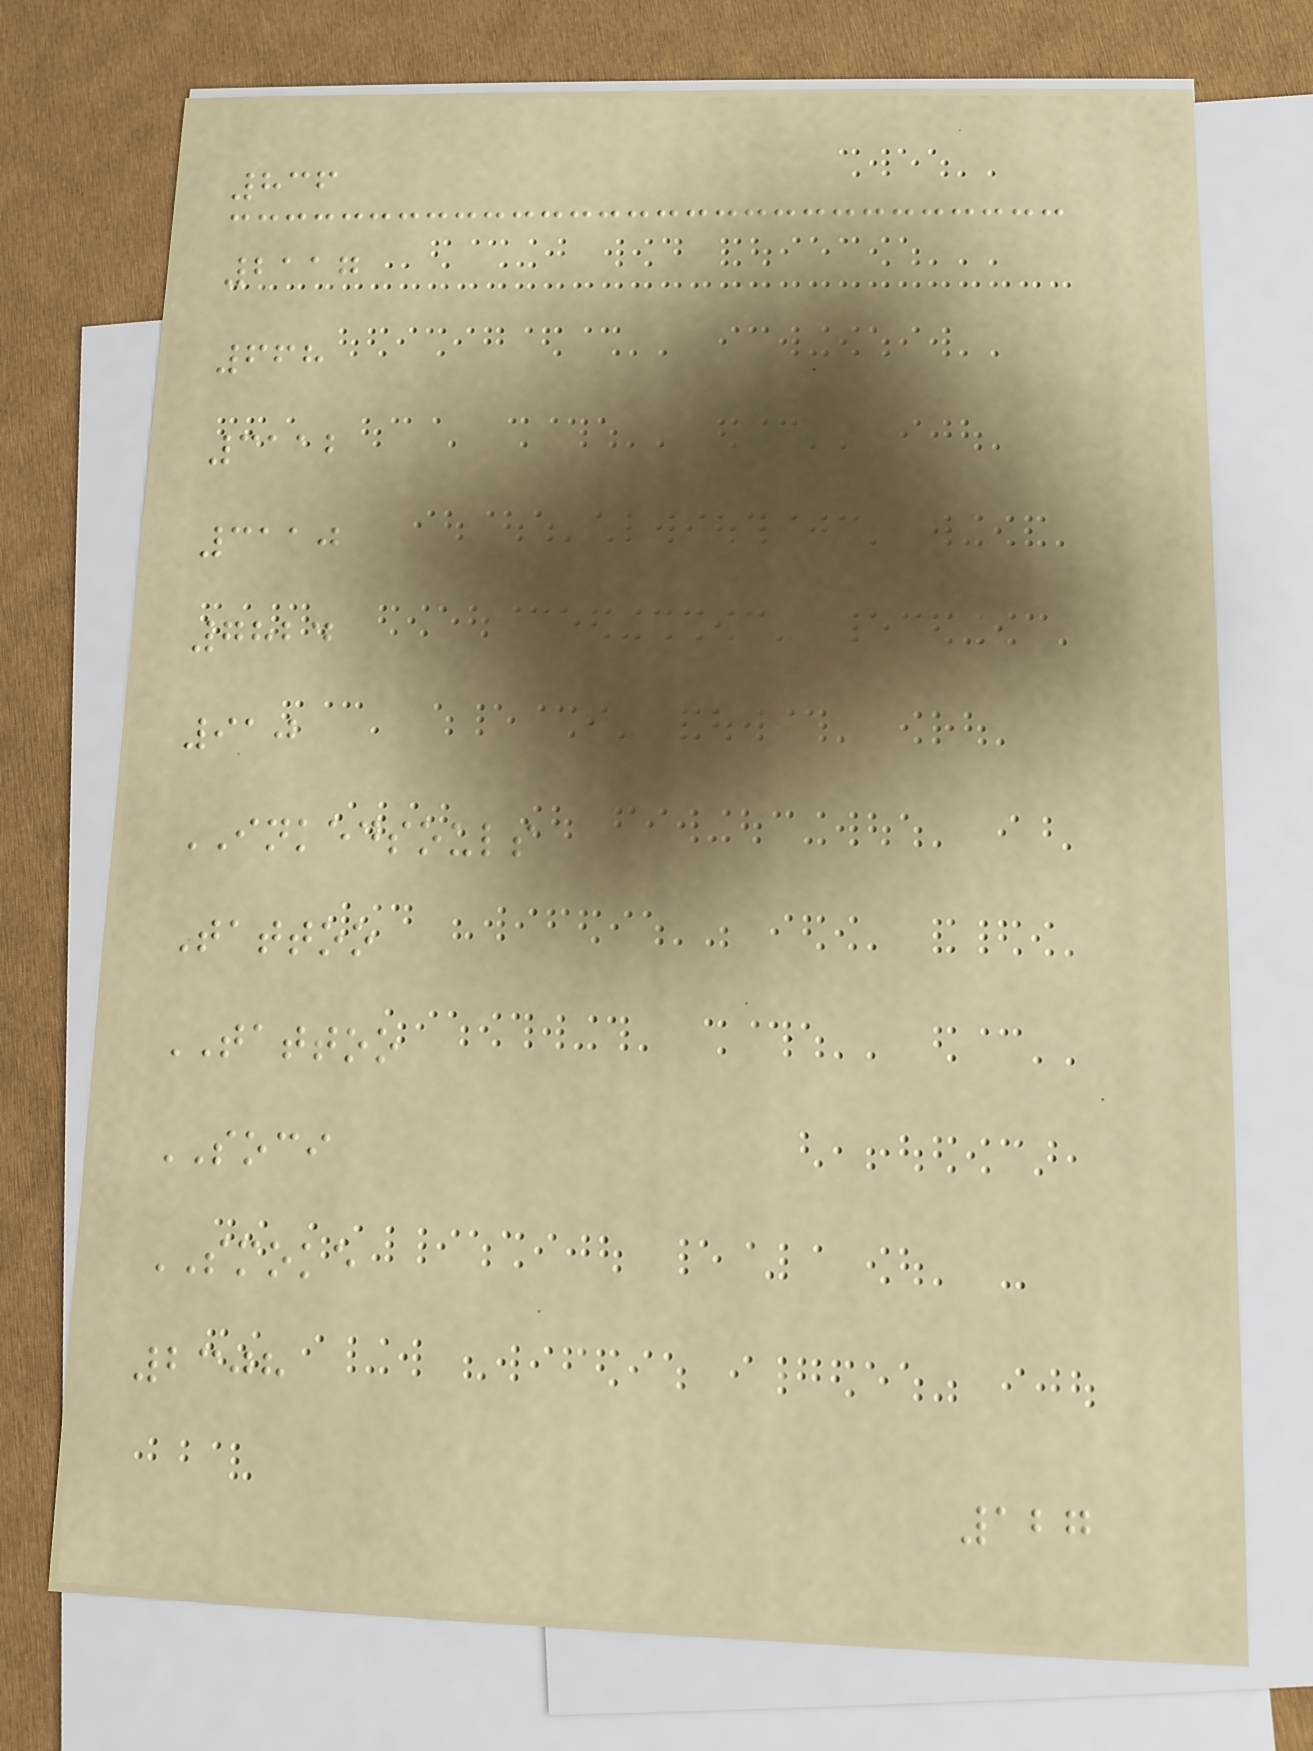836
2117
668
3112
3110
7824
910
INKEDSOULS
Tattoo
TATTOO
SOCI
SMOKE
2308
127
